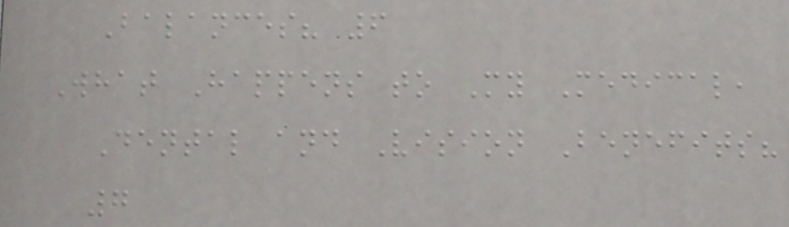Balances? 6
What Happens to My Medical,
Dental and Vision Benefits?
7
